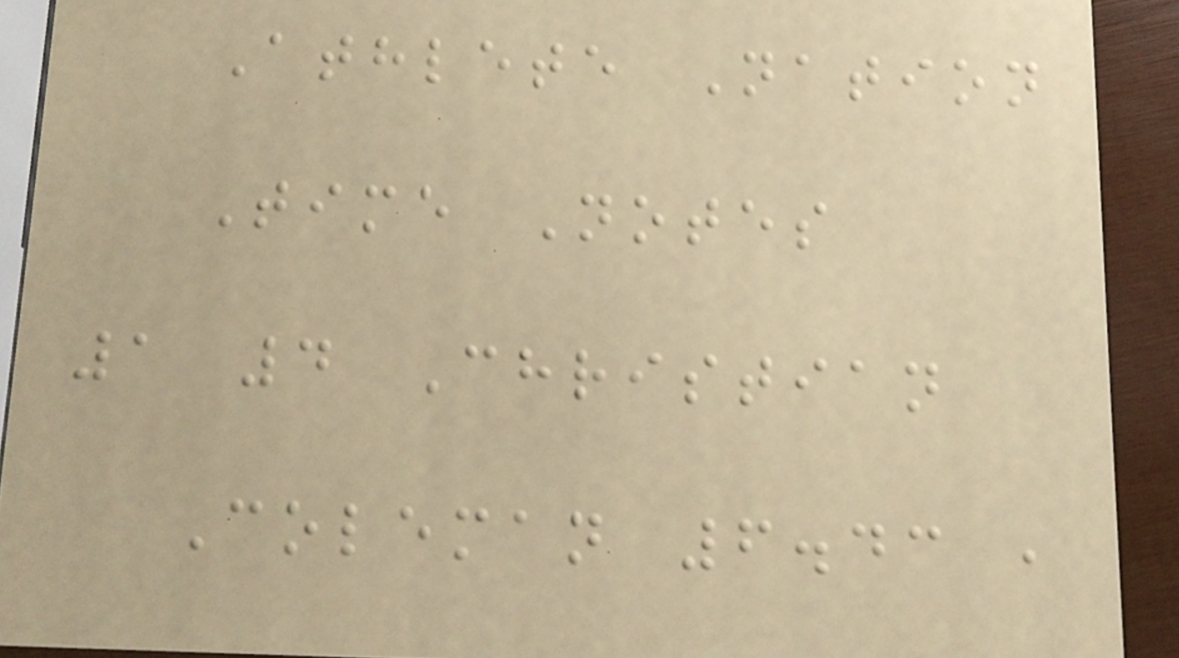Athlete Nation
Time Notes
1 4 Christian
Coleman 6.43 ,
